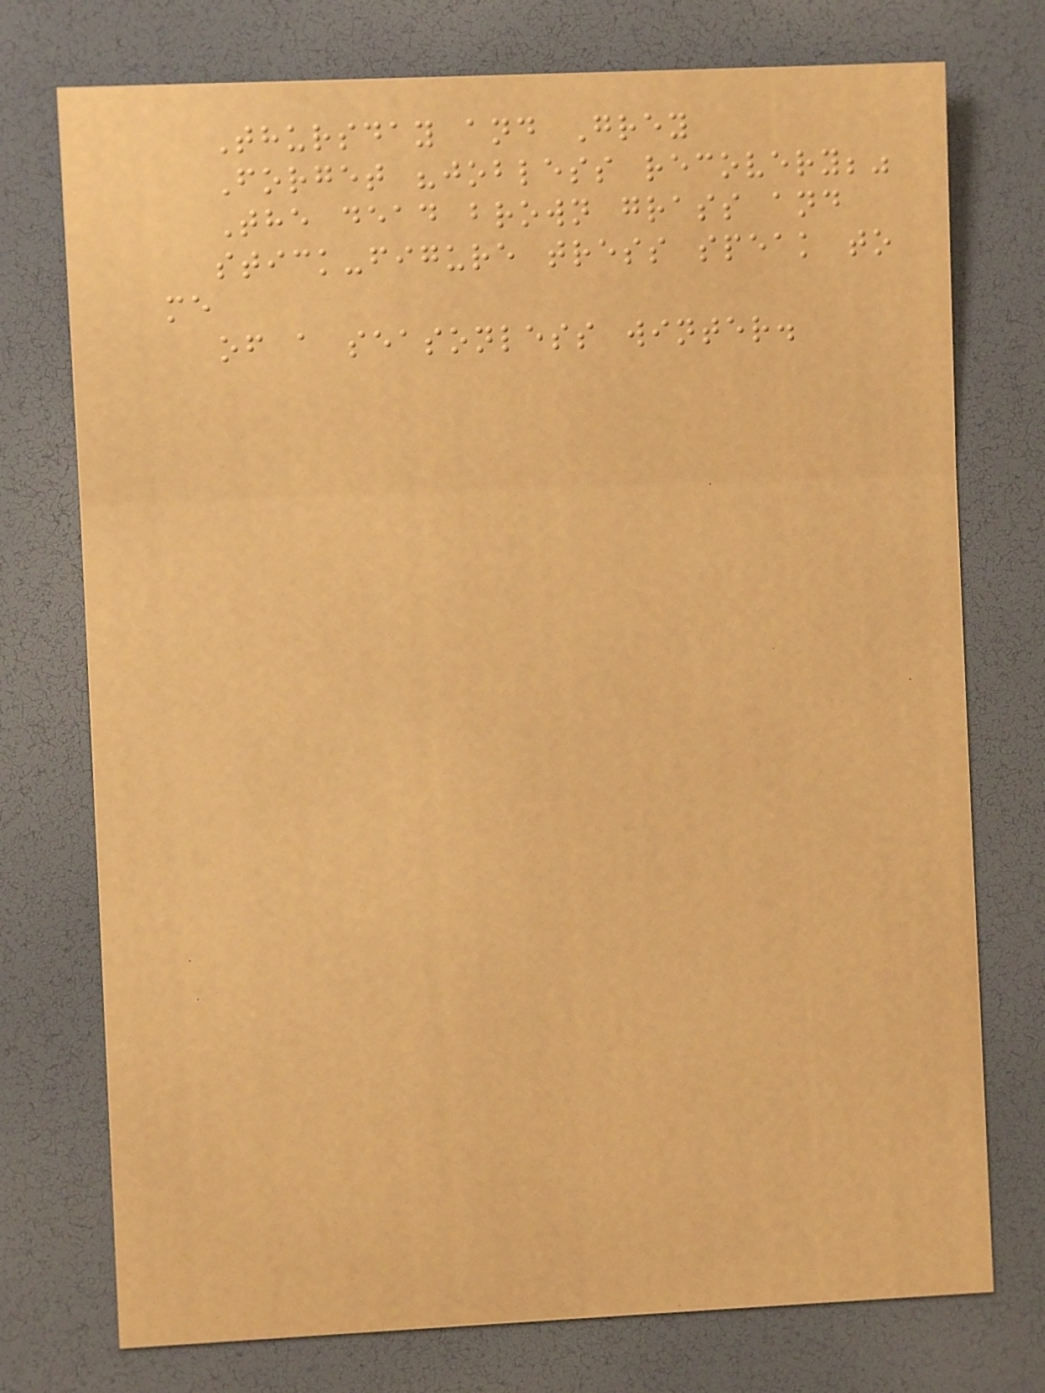Thursday and Grey
Forget "jobless recovery;"
The dead brown grass and
stick-figure tress speak to
me
of a seasonless winter.
